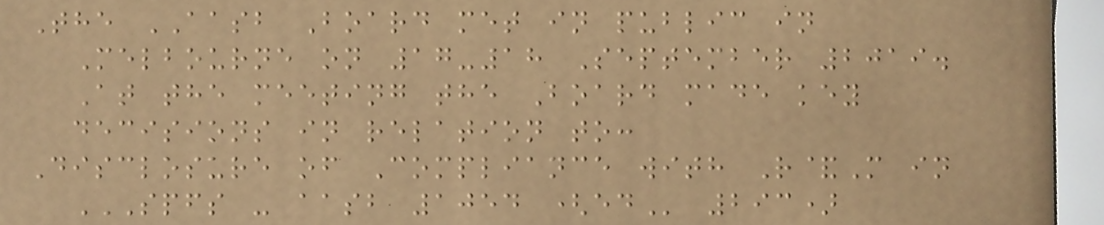The AASB Board met in public in
Melbourne on 17-18 September 2019.
At the meeting the Board made key
decisions in relation to:
Disclosure of Compliance with R&M in
SPFS - AASB 1054 (ED 293)
